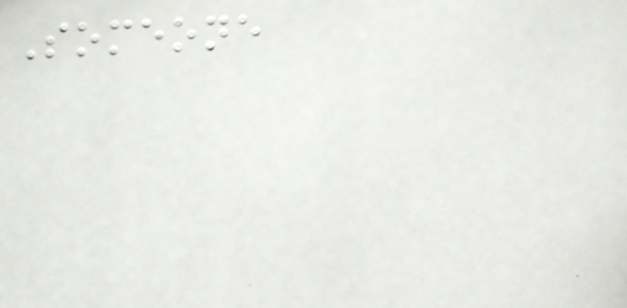Someone
